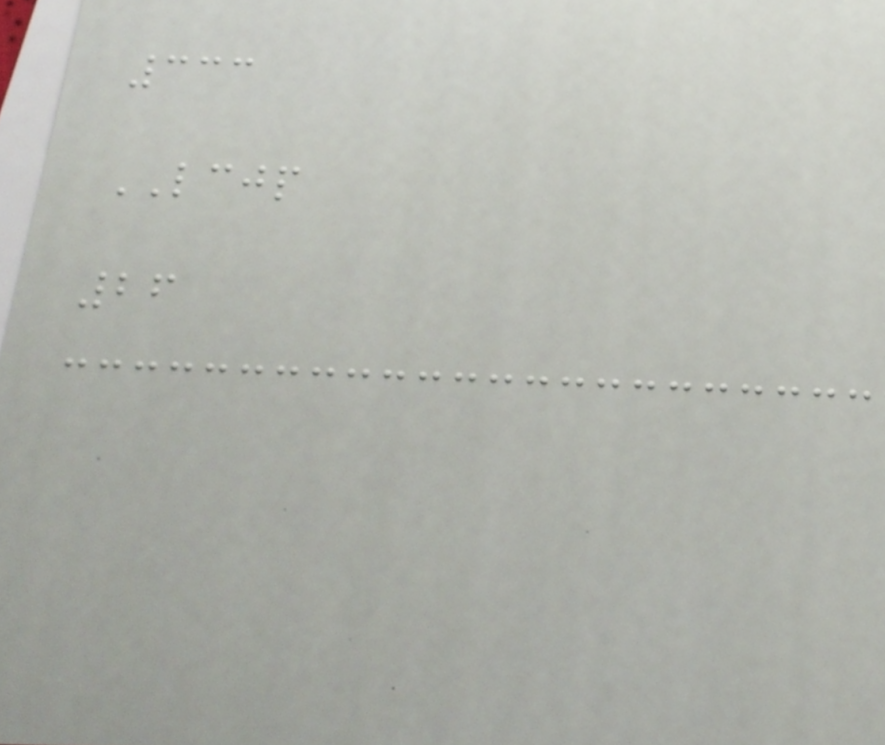333
LCJP
26
